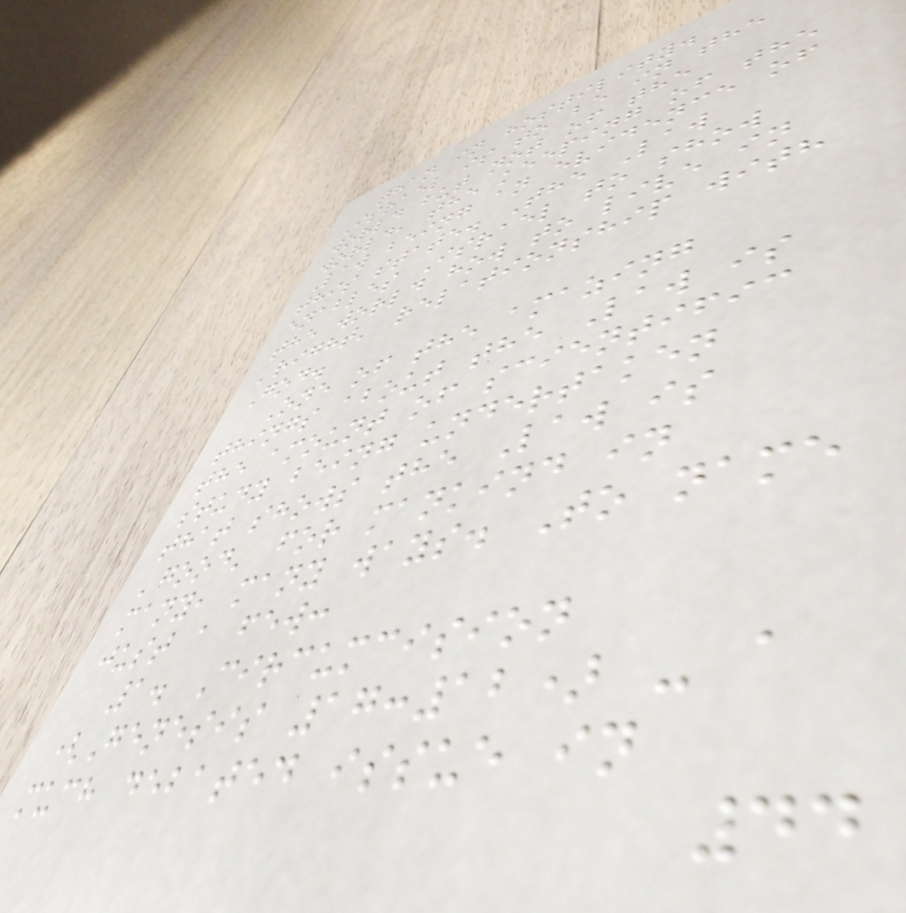than in hostility.
Israel is to be in the
world but not of the
world, the keeping of the
Law being an evidence of
this state. The Law
enables Israel to show
the world how to live in
'right' relationship with
God.
One of the amazing
things about the Law is
the amount of scientific
study being undertaken
that shows the Law is
'good' for mankind in
many, many ways. To name
just a few:
1. Circumcision
(Genesis 17:12) - a
much debated issue in
44
